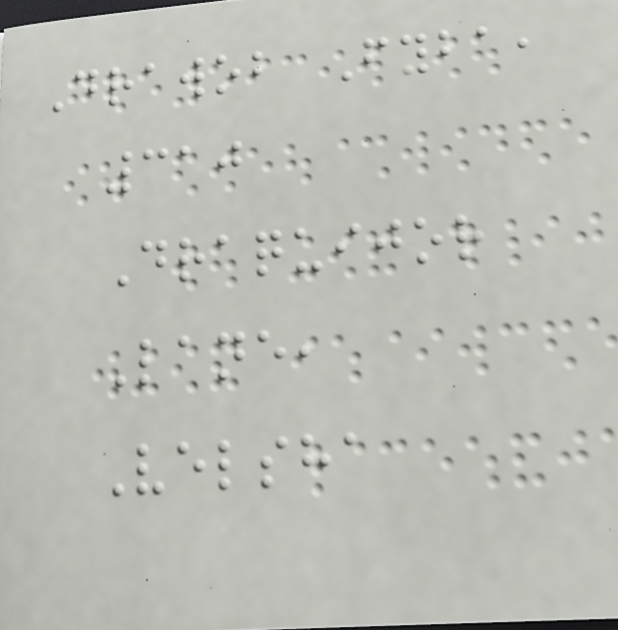Drawob Fyba,
310
Draquijor
Lane,
Velsha
